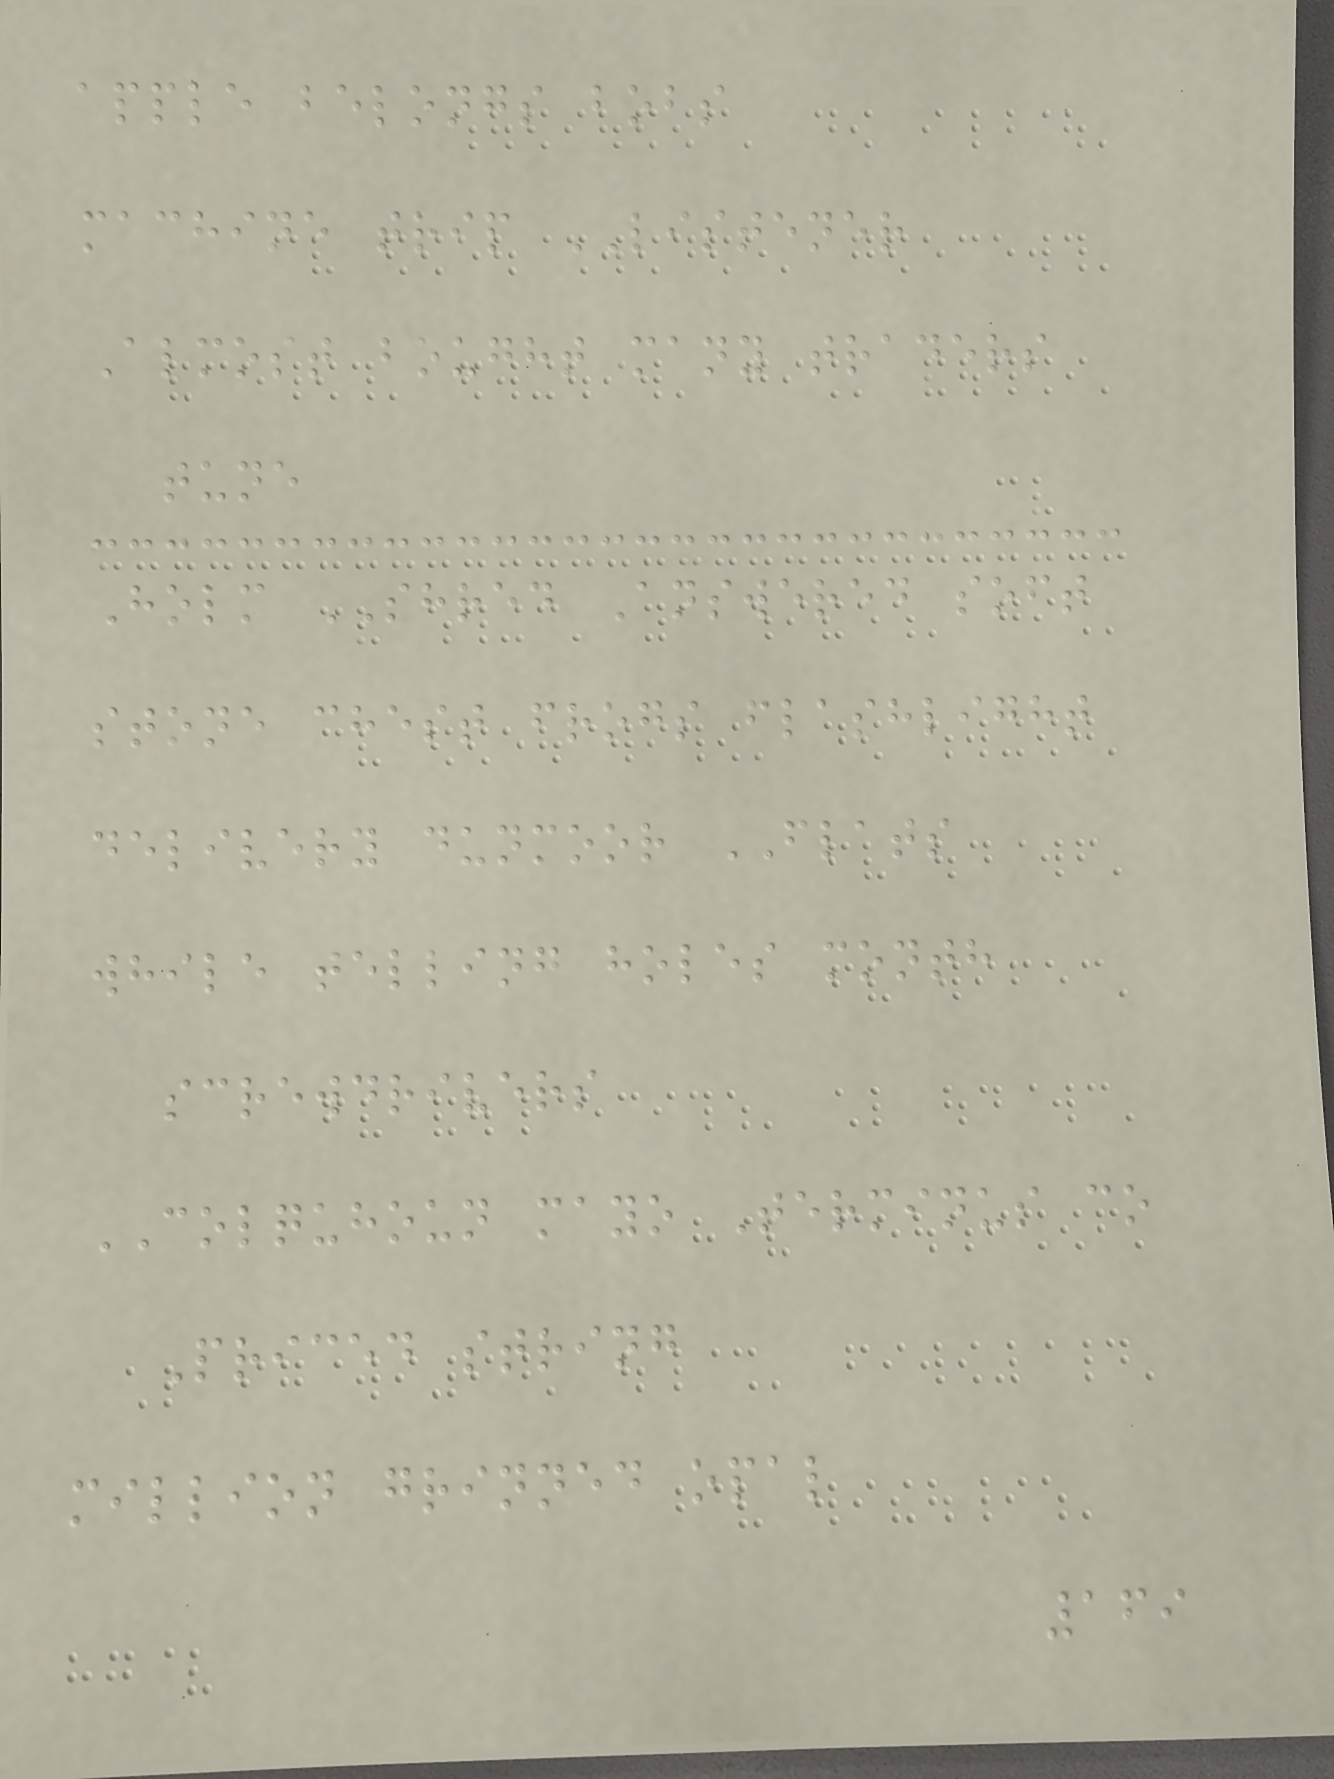apple belongs bobs
machine trip LISTENER
Almost bought many traders
tune
Holm SHRED Answered soft
stone chest frogs flashlight
delivery dunmoor FLATS
while telling holes month
screwdrivers
COLQUHOUN mayo Terminus co
Priced string
million grinned opal
169
